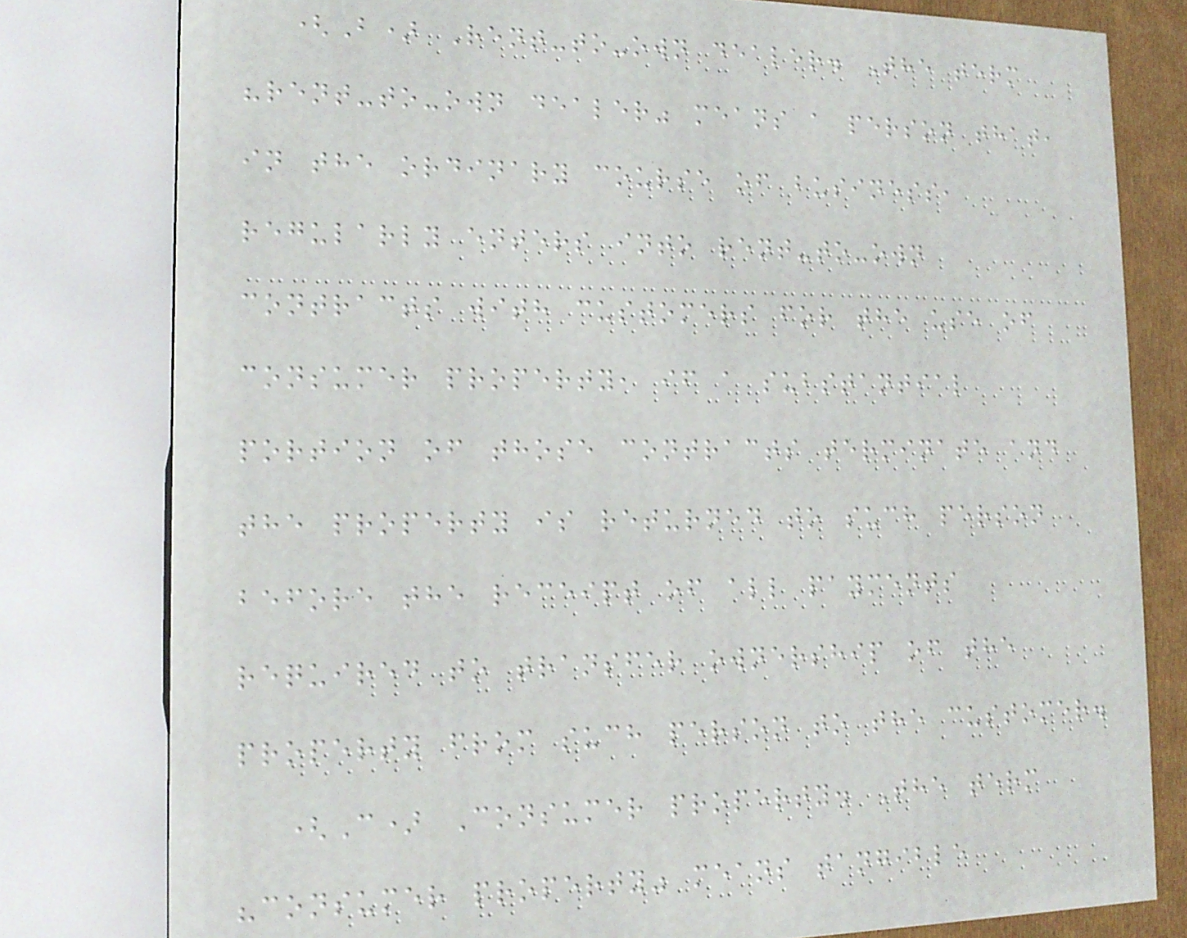(B) Rent-to-own dealer. The term
"rent-to-own dealer" means a person that,
in the ordinary course of business,
regularly enters into rent-to-own
contracts with customers for the use of
consumer property, if a substantial
portion of those contracts terminate and
the property is returned to such person
before the receipt of all payments
required to transfer ownership of the
property from such person to the customer.
(C) Consumer property. The term
"consumer property" means tangible
